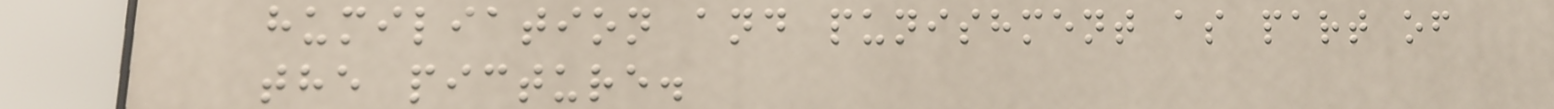humiliation and punishment as part of
the picture.
